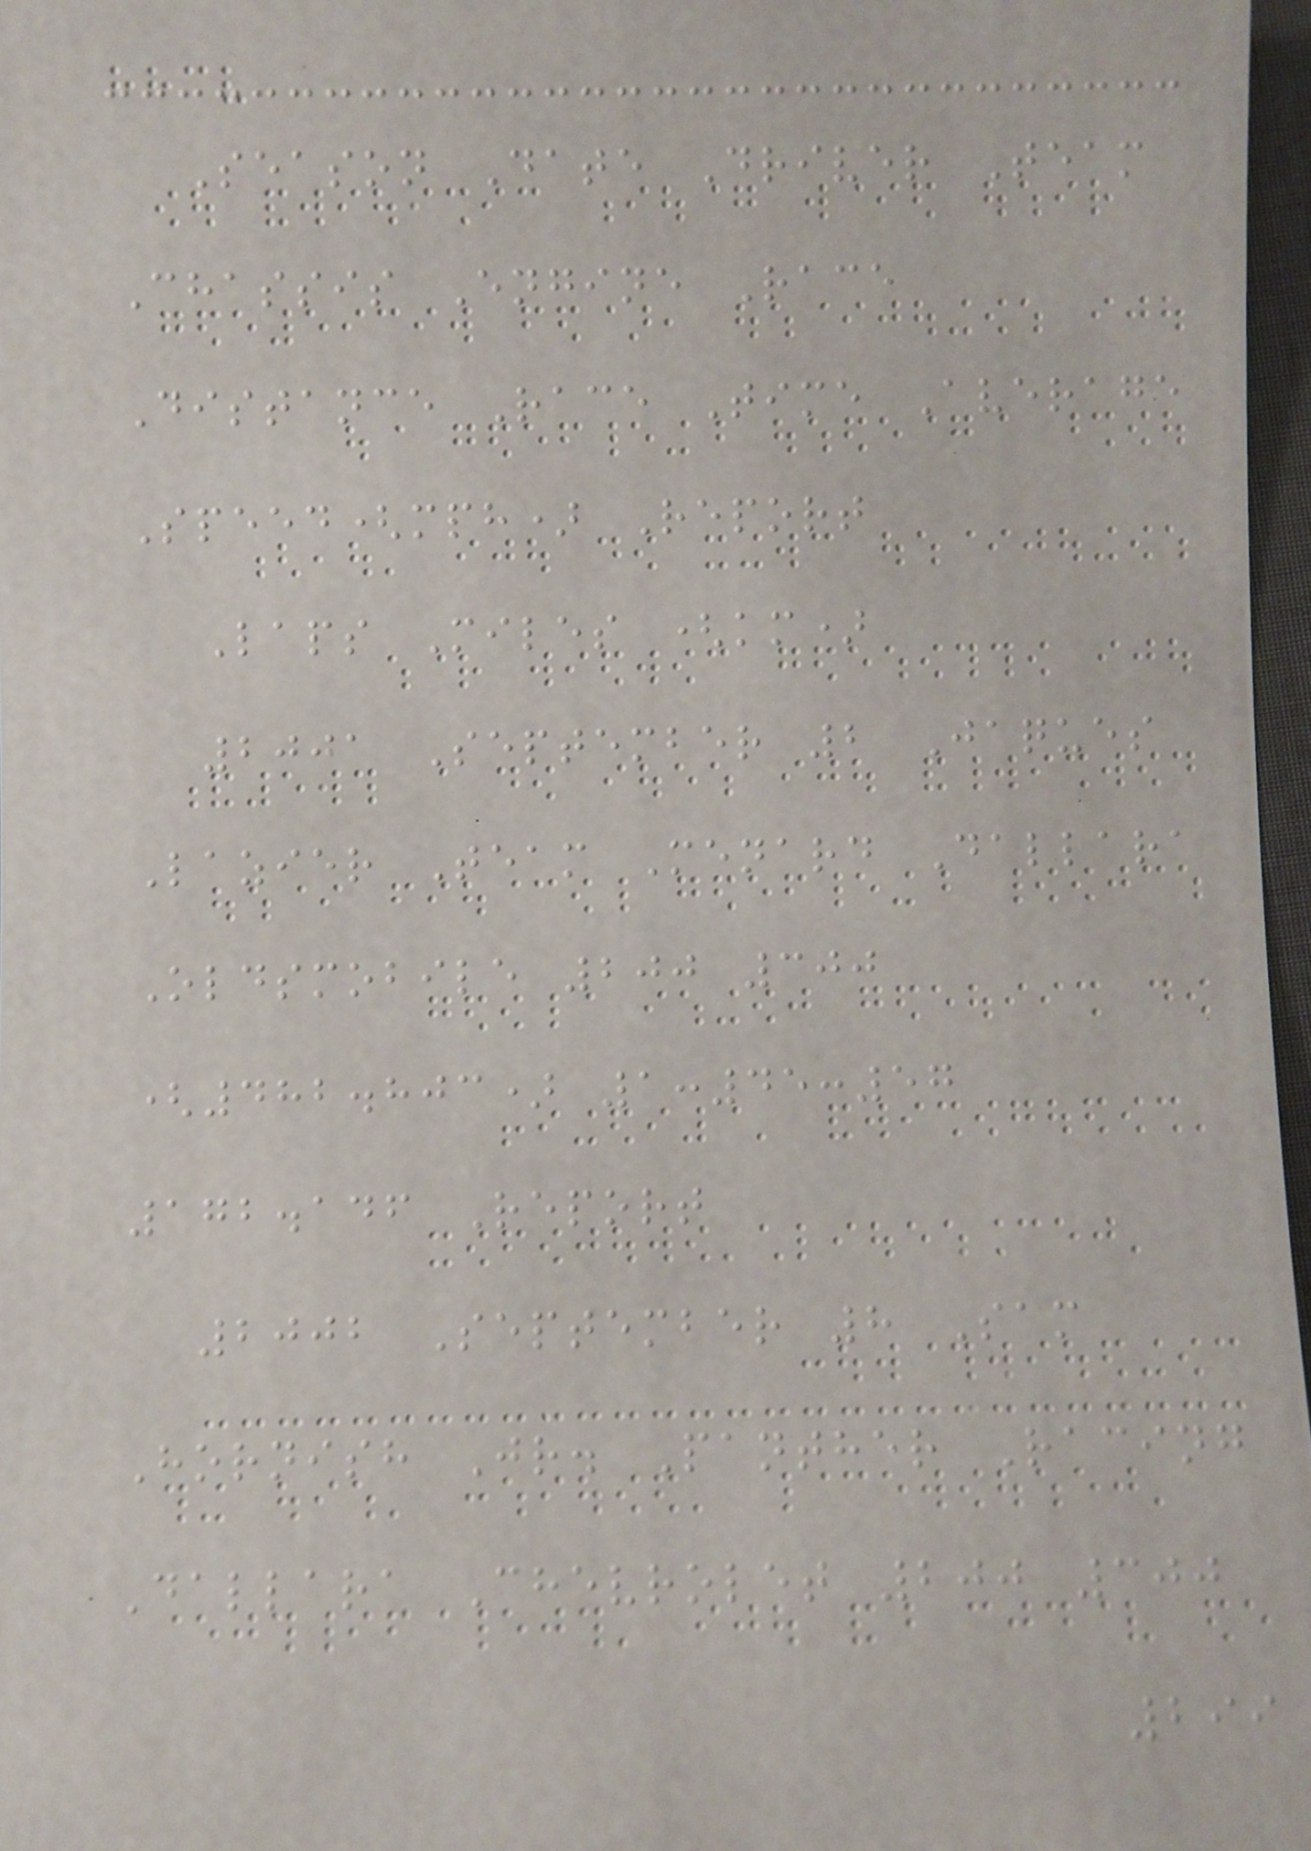Season Date Driver Team
Chassis Engine Race
Distance Race Time Average
Speed(mph) Report
Laps Miles (km)
2001 September 2 Jaques
Lazier Team Menard Dallara
Oldsmobile 200 300
(482.803) 1:45:57
172.146 Report
2002 September 8 Sam
Hornish Jr. Panther Racing
Dallara Chevrolet 200 300
299
